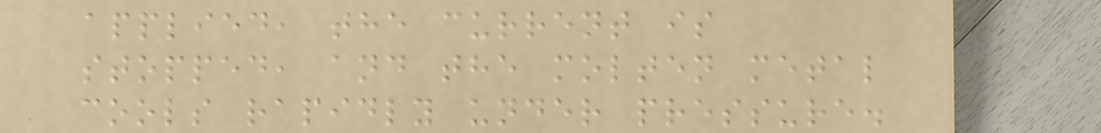applied, the current is
stopped, and the molten metal
cools rapidly under pressure.
